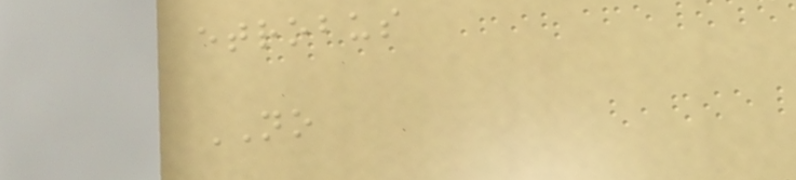etrobus
NO
